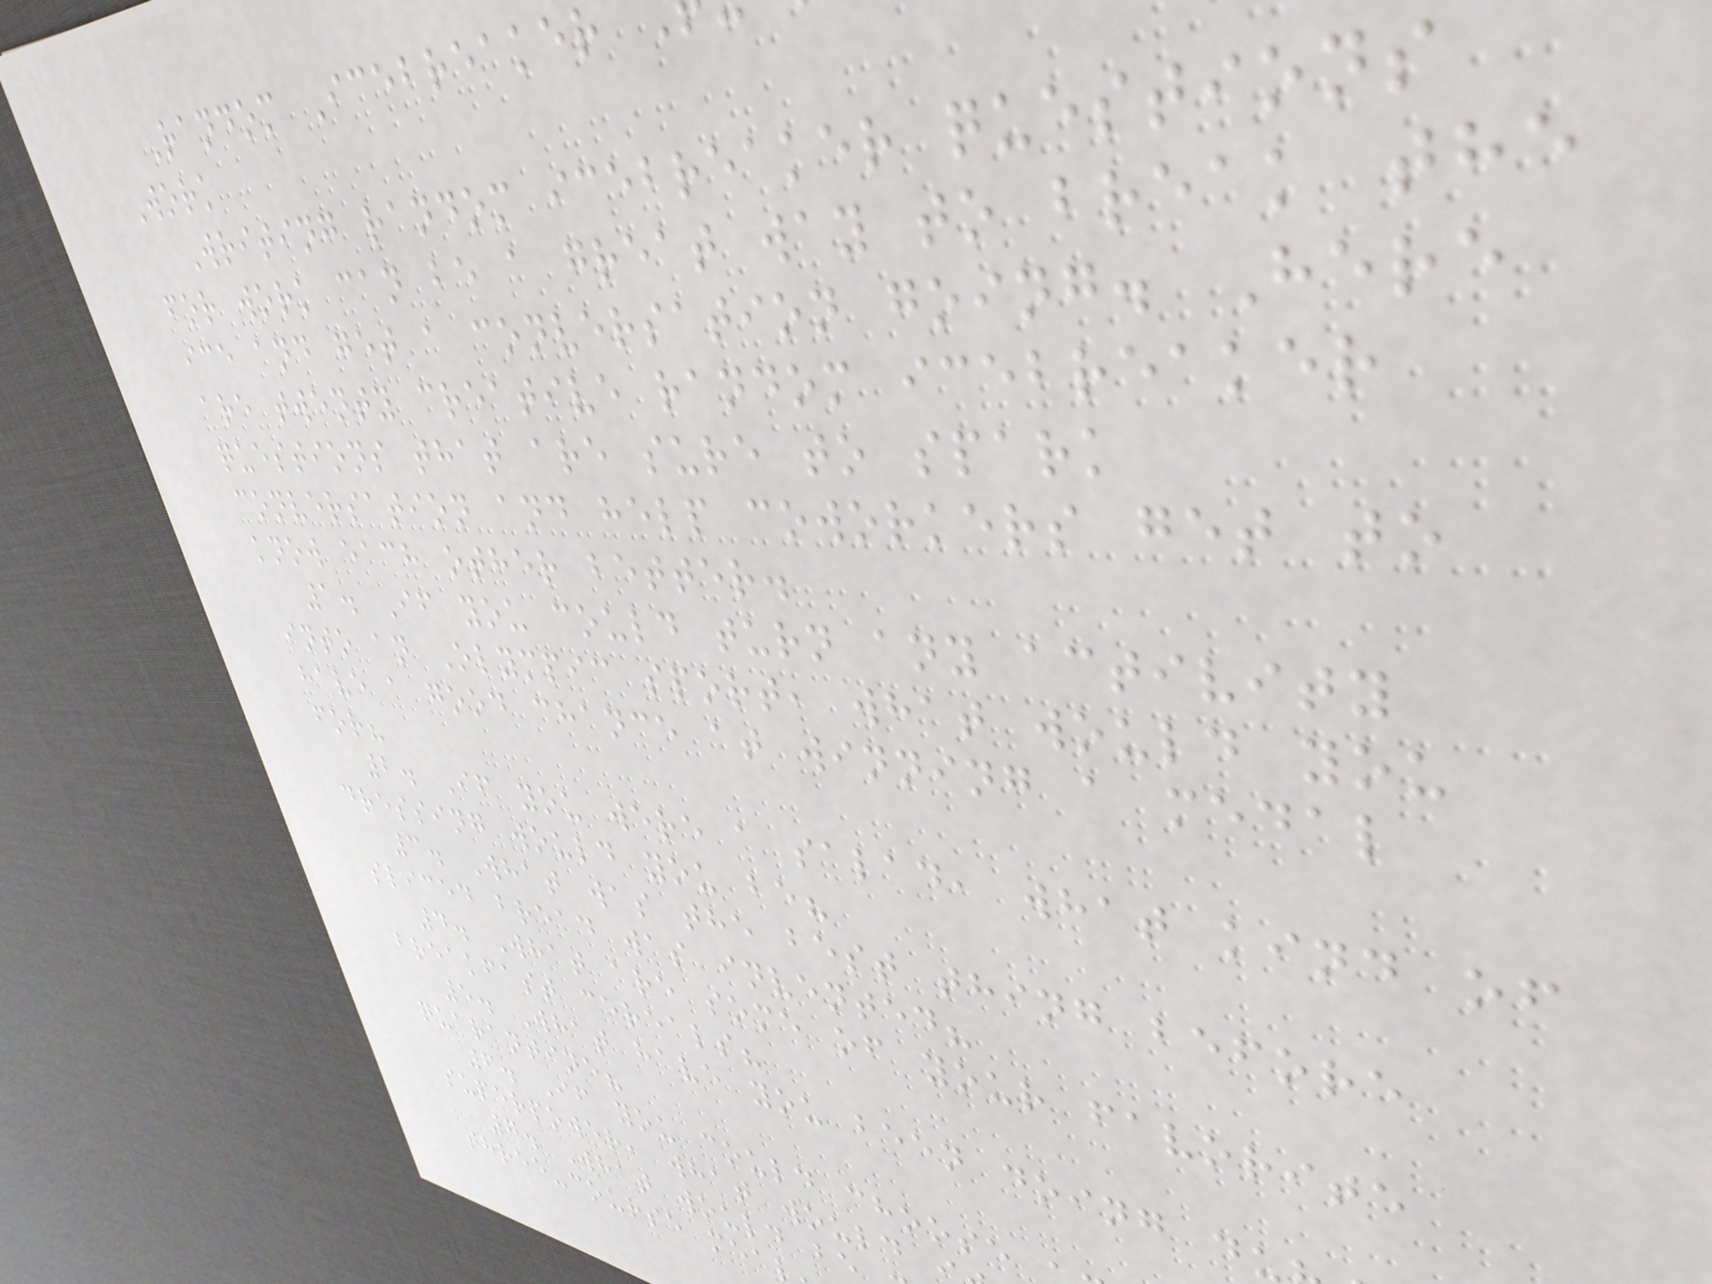Random Icebreaker
Work
Writing random icebreaker questions
for work can be a great way to break the
ice and get a conversation going. Here
are twenty creative random icebreaker
questions that are sure to spark
conversation and help coworkers get to
know each other better.
1. If you could turn any activity
into an Olympic sport, what would you
have a good chance at winning a medal
for?
2. If you were a salad, what kind of
dressing would you be?
3. What was the best thing before
sliced bread was invented?
4. What are some of your favorite
breakfast cereals?
5. What have you been doing d
quarantine?
6. If you could choose
superpower, what would
7. What would be
three-course mea
